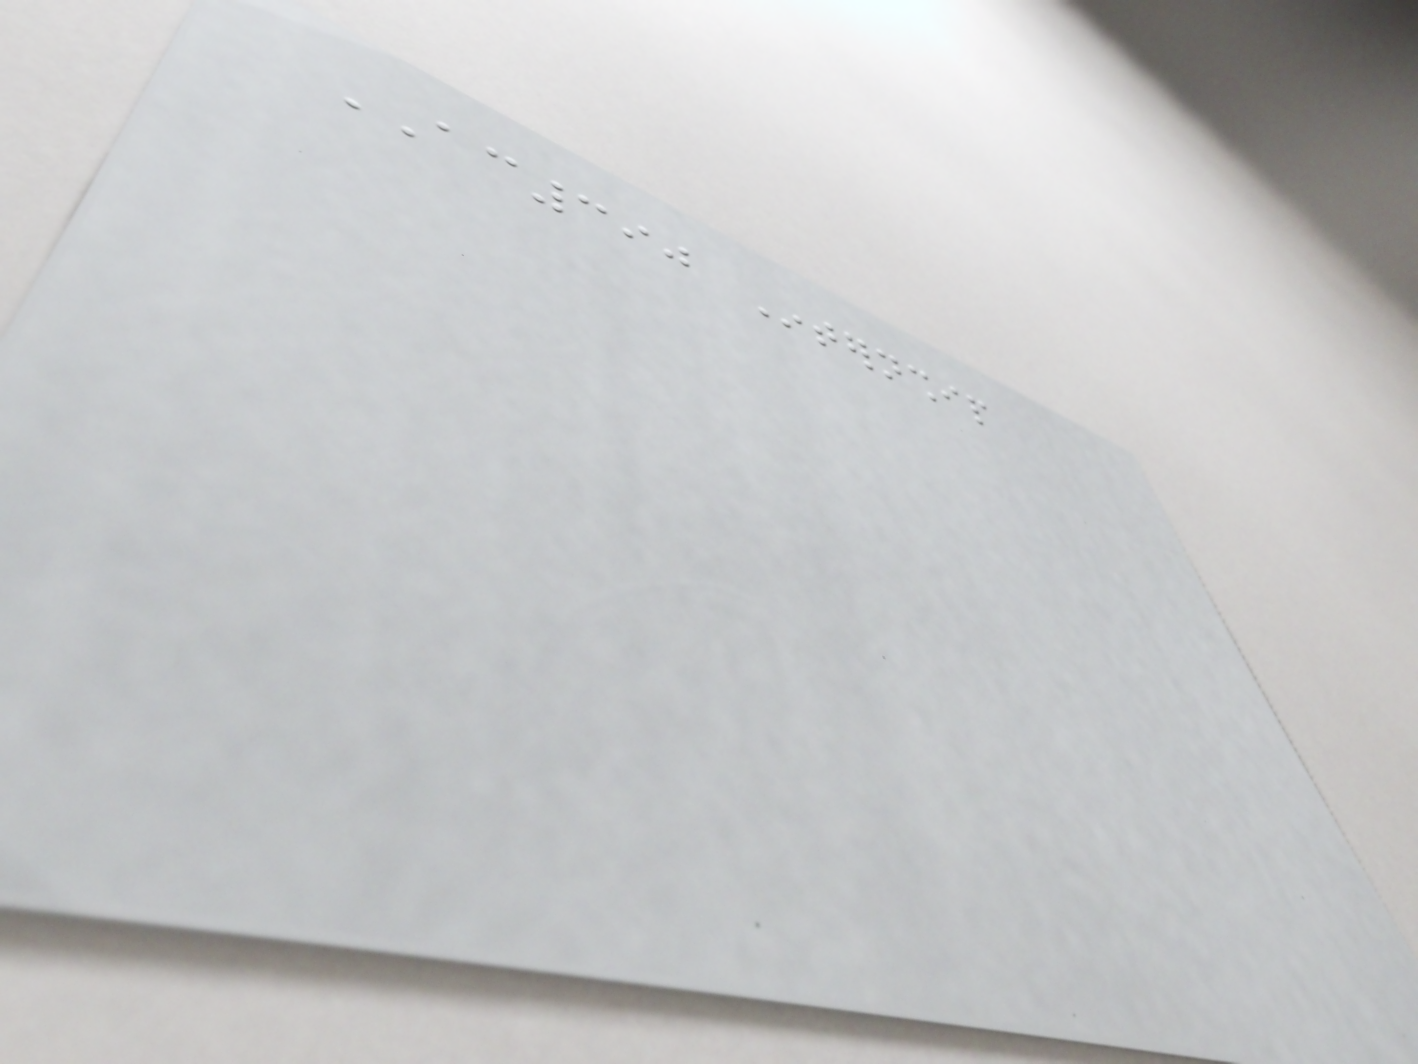AC390 Internship
